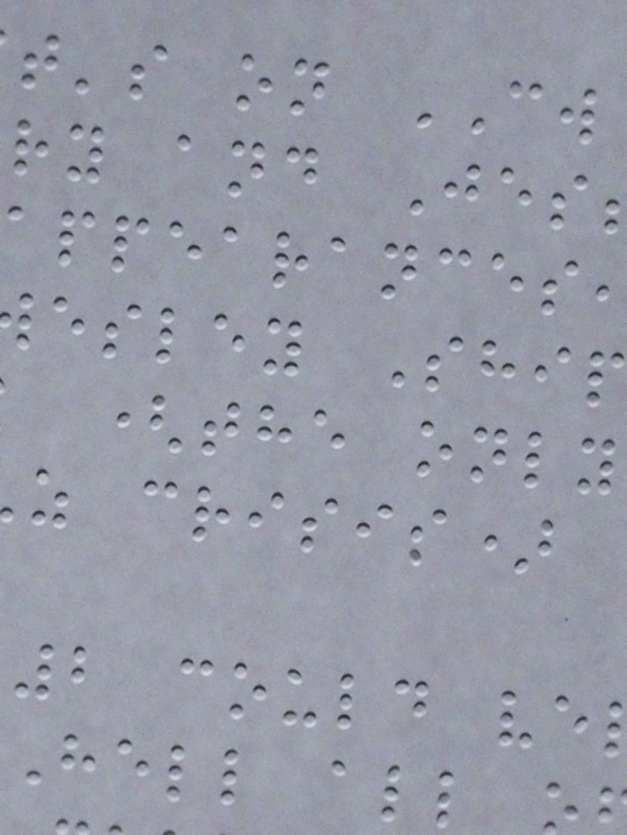t's on CW
ry and Jes
appearances
esley Ship
(the only
z crisis)
2 could ve
Hell all
